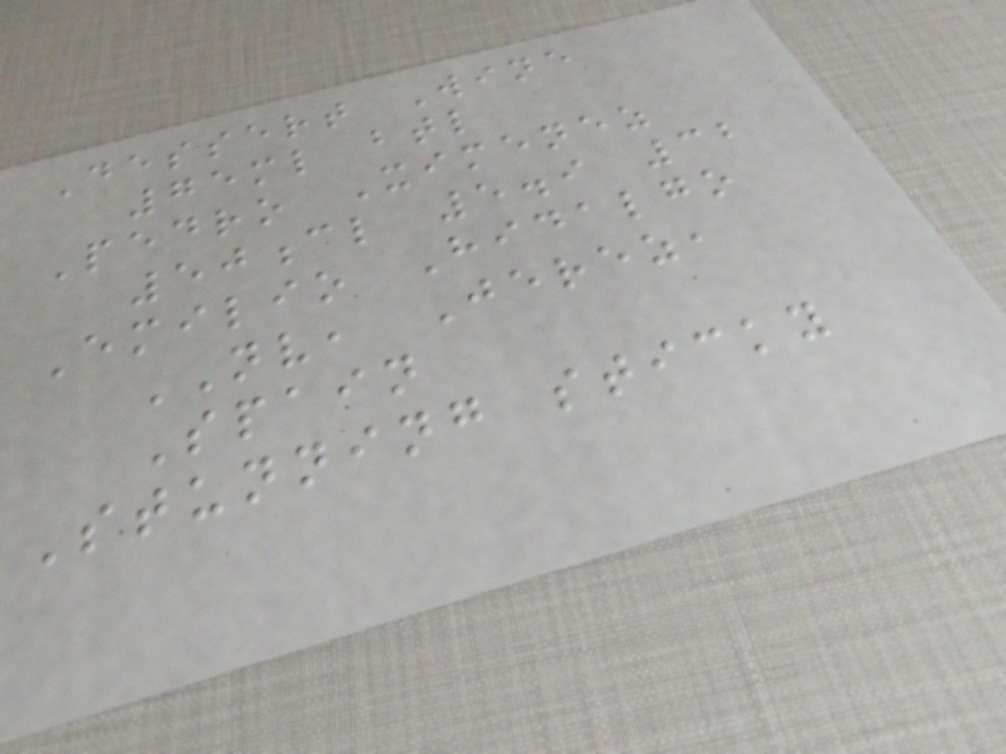Dessert Wine
75ml btl
Pedro Ximenez
50cl 5.9 32
Emilio Hidalgo
NV, Jerez,
Spain
Stunning sticky
